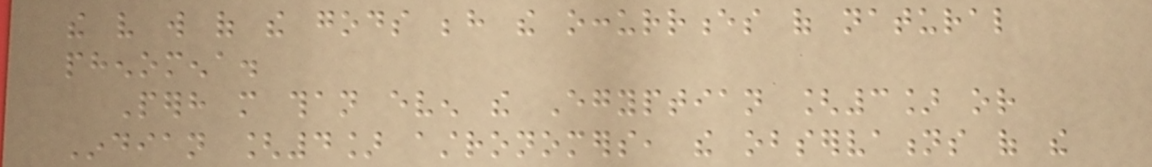the very will of the gods behind the occurrences of natural
phenomena.
Perhaps more than even the Egyptian [3] or
Indian [4] astronomers, the observations of the
